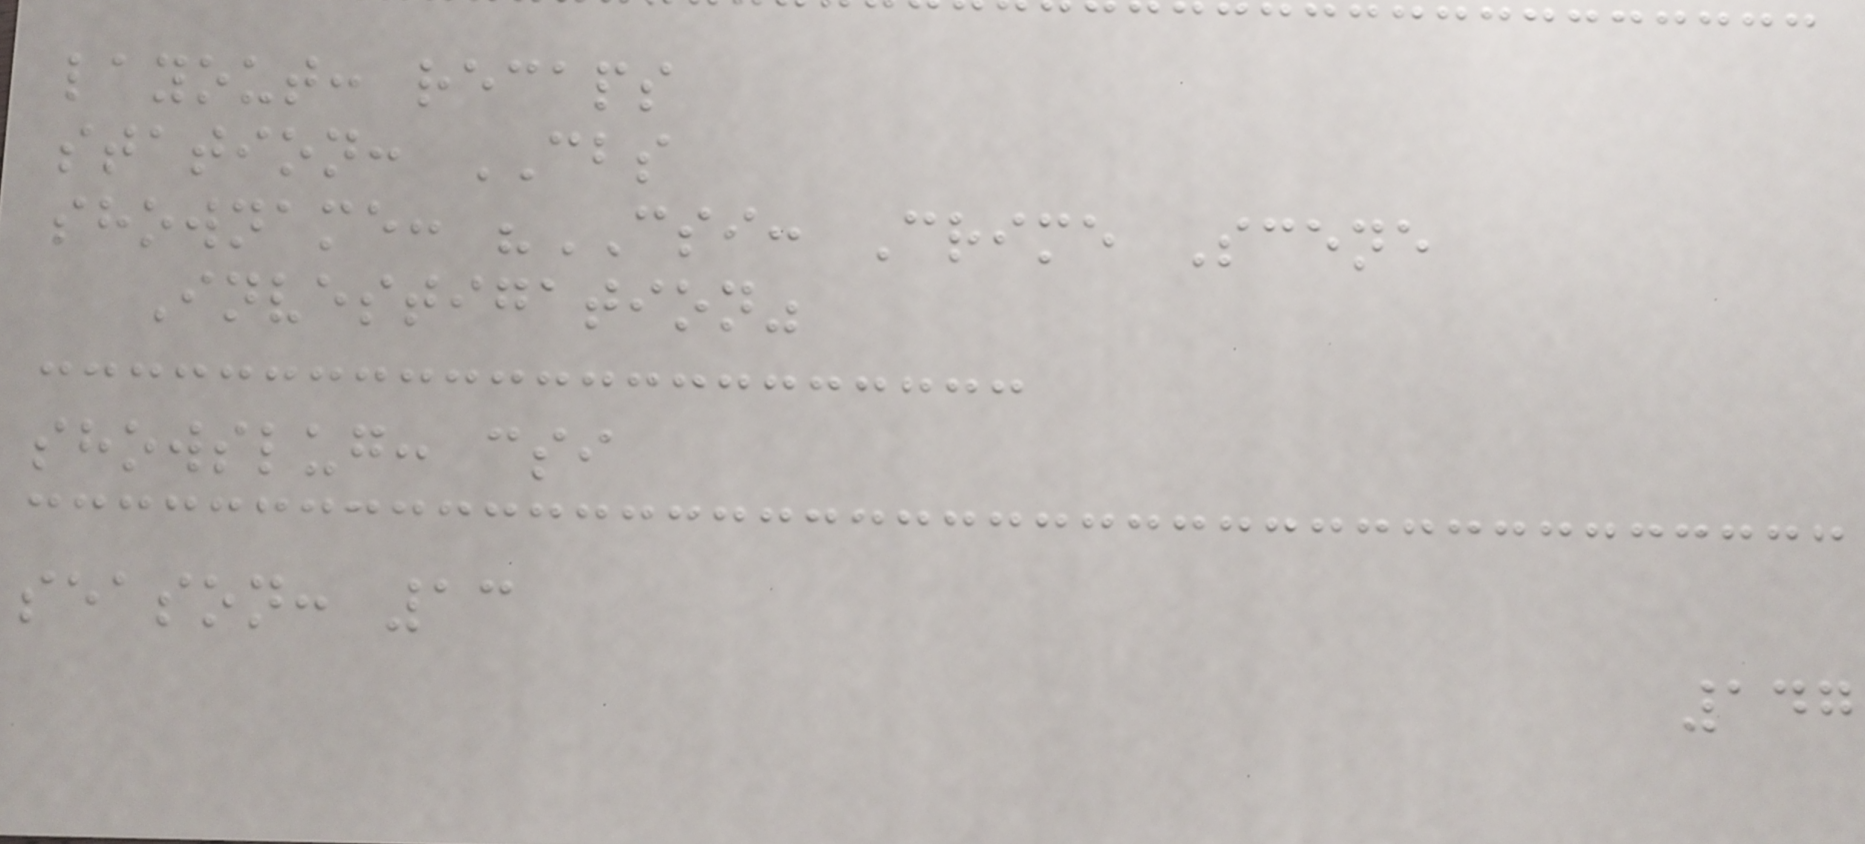layout: recaps
station: CBS
showname: "CSI: Crime Scene
Investigation"
showslug: csi
season: 13
147
